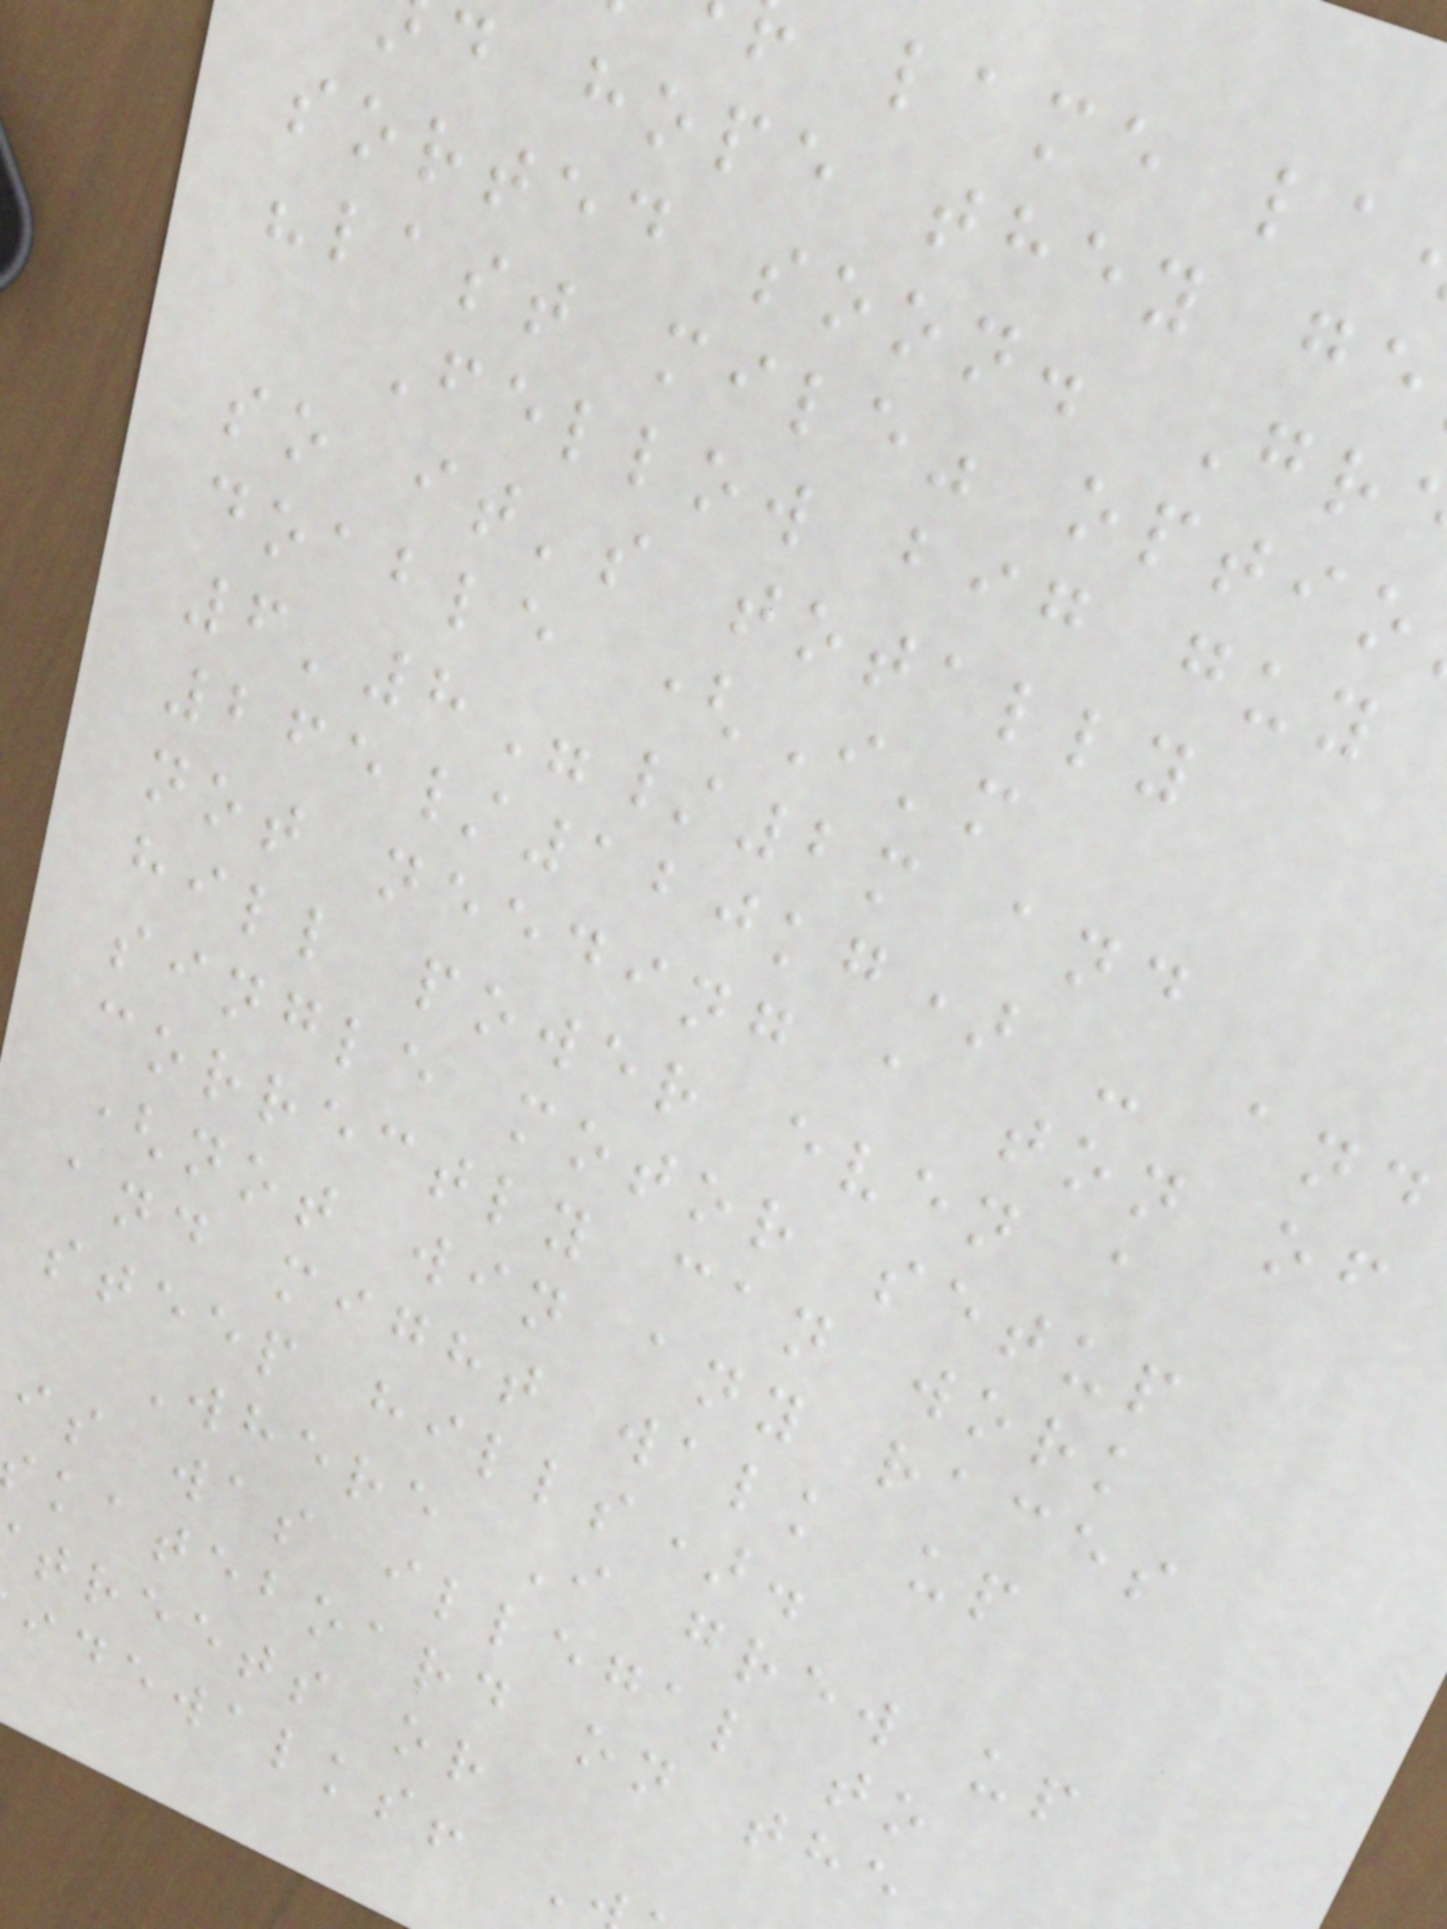lame la
d hope they ge
sorted soon. Gr
"last mile" optio
Fellow big guy
so it's totally
doable (I'm
6'8"/2m and
265/120kg) - and
not needing a ton of
hill power even a
single motor setup
correctly can work
(not win any races
and might walk up
steep hills).
Where I grew up
is was illegal to
kateboard on the
treets or
idewalks!
